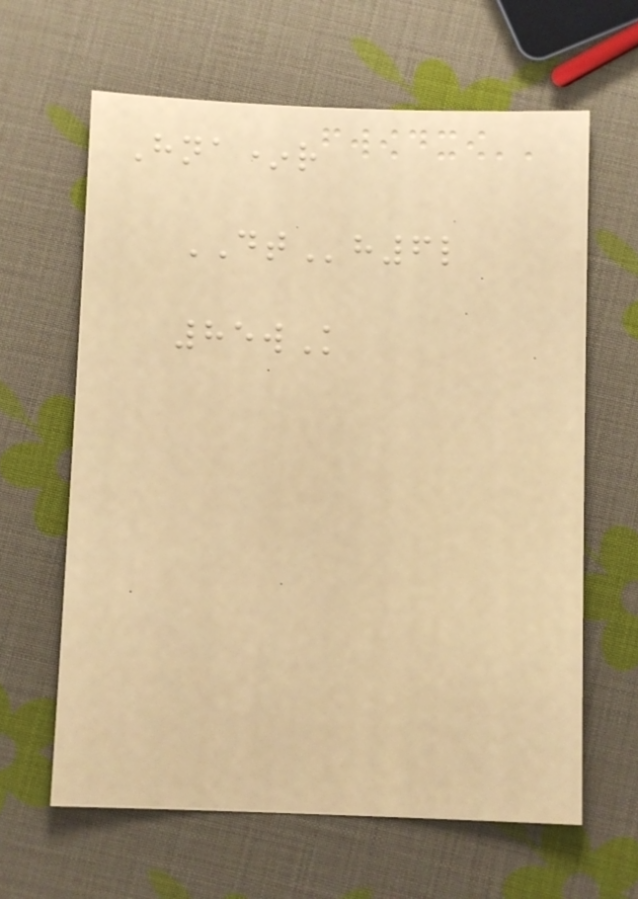Hna*r
DTh6l
85wK
